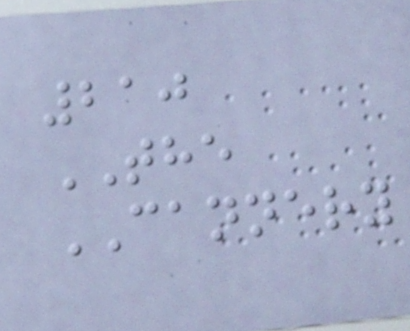210
THE
CANNERY
